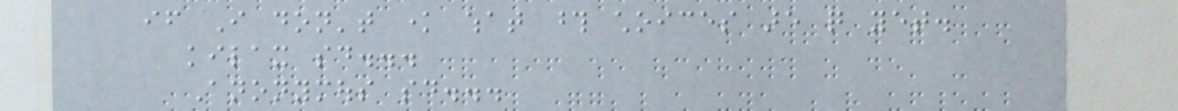if I don't know what those choices are quite yet.
kilax said...
Anonymous said...
